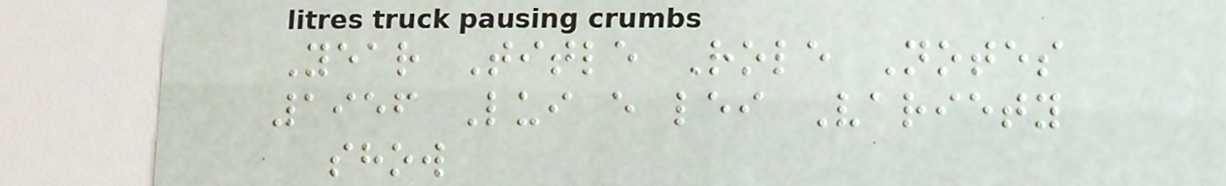Year Title Role Notes
1956 Lui e lei Variety
show
